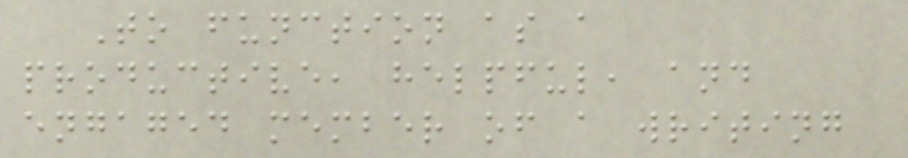To function as a
productive, helpful, and
engaged member of a writing
